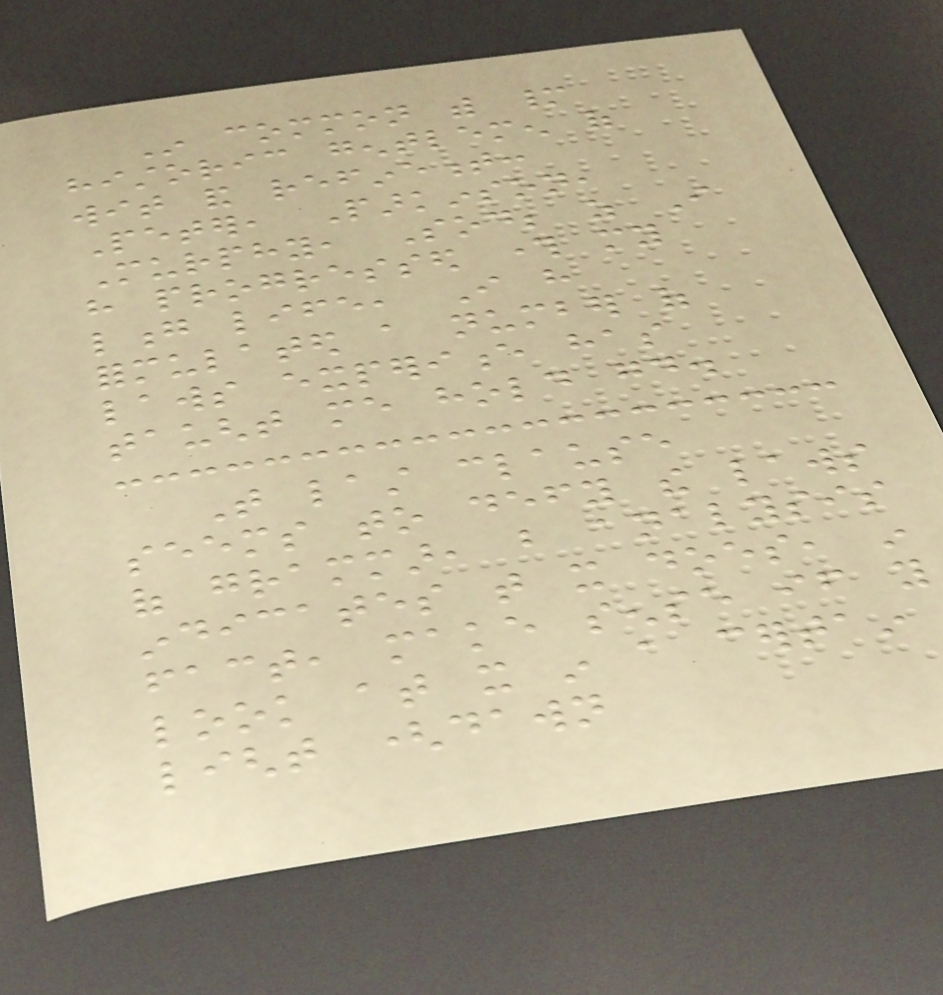In common with many
historic gentlemen of
wit and refinement:
Peter, Parkinson,
Murphy, Sod; as I
have progressed through my
long life, I have
formulated a number of
laws experience has
taught me hold good.
That last clause
seems to defy the laws
of grammar, but analysis
indicates that it does, in
fact, make sense if you
look at it in a certain
light (dawn
